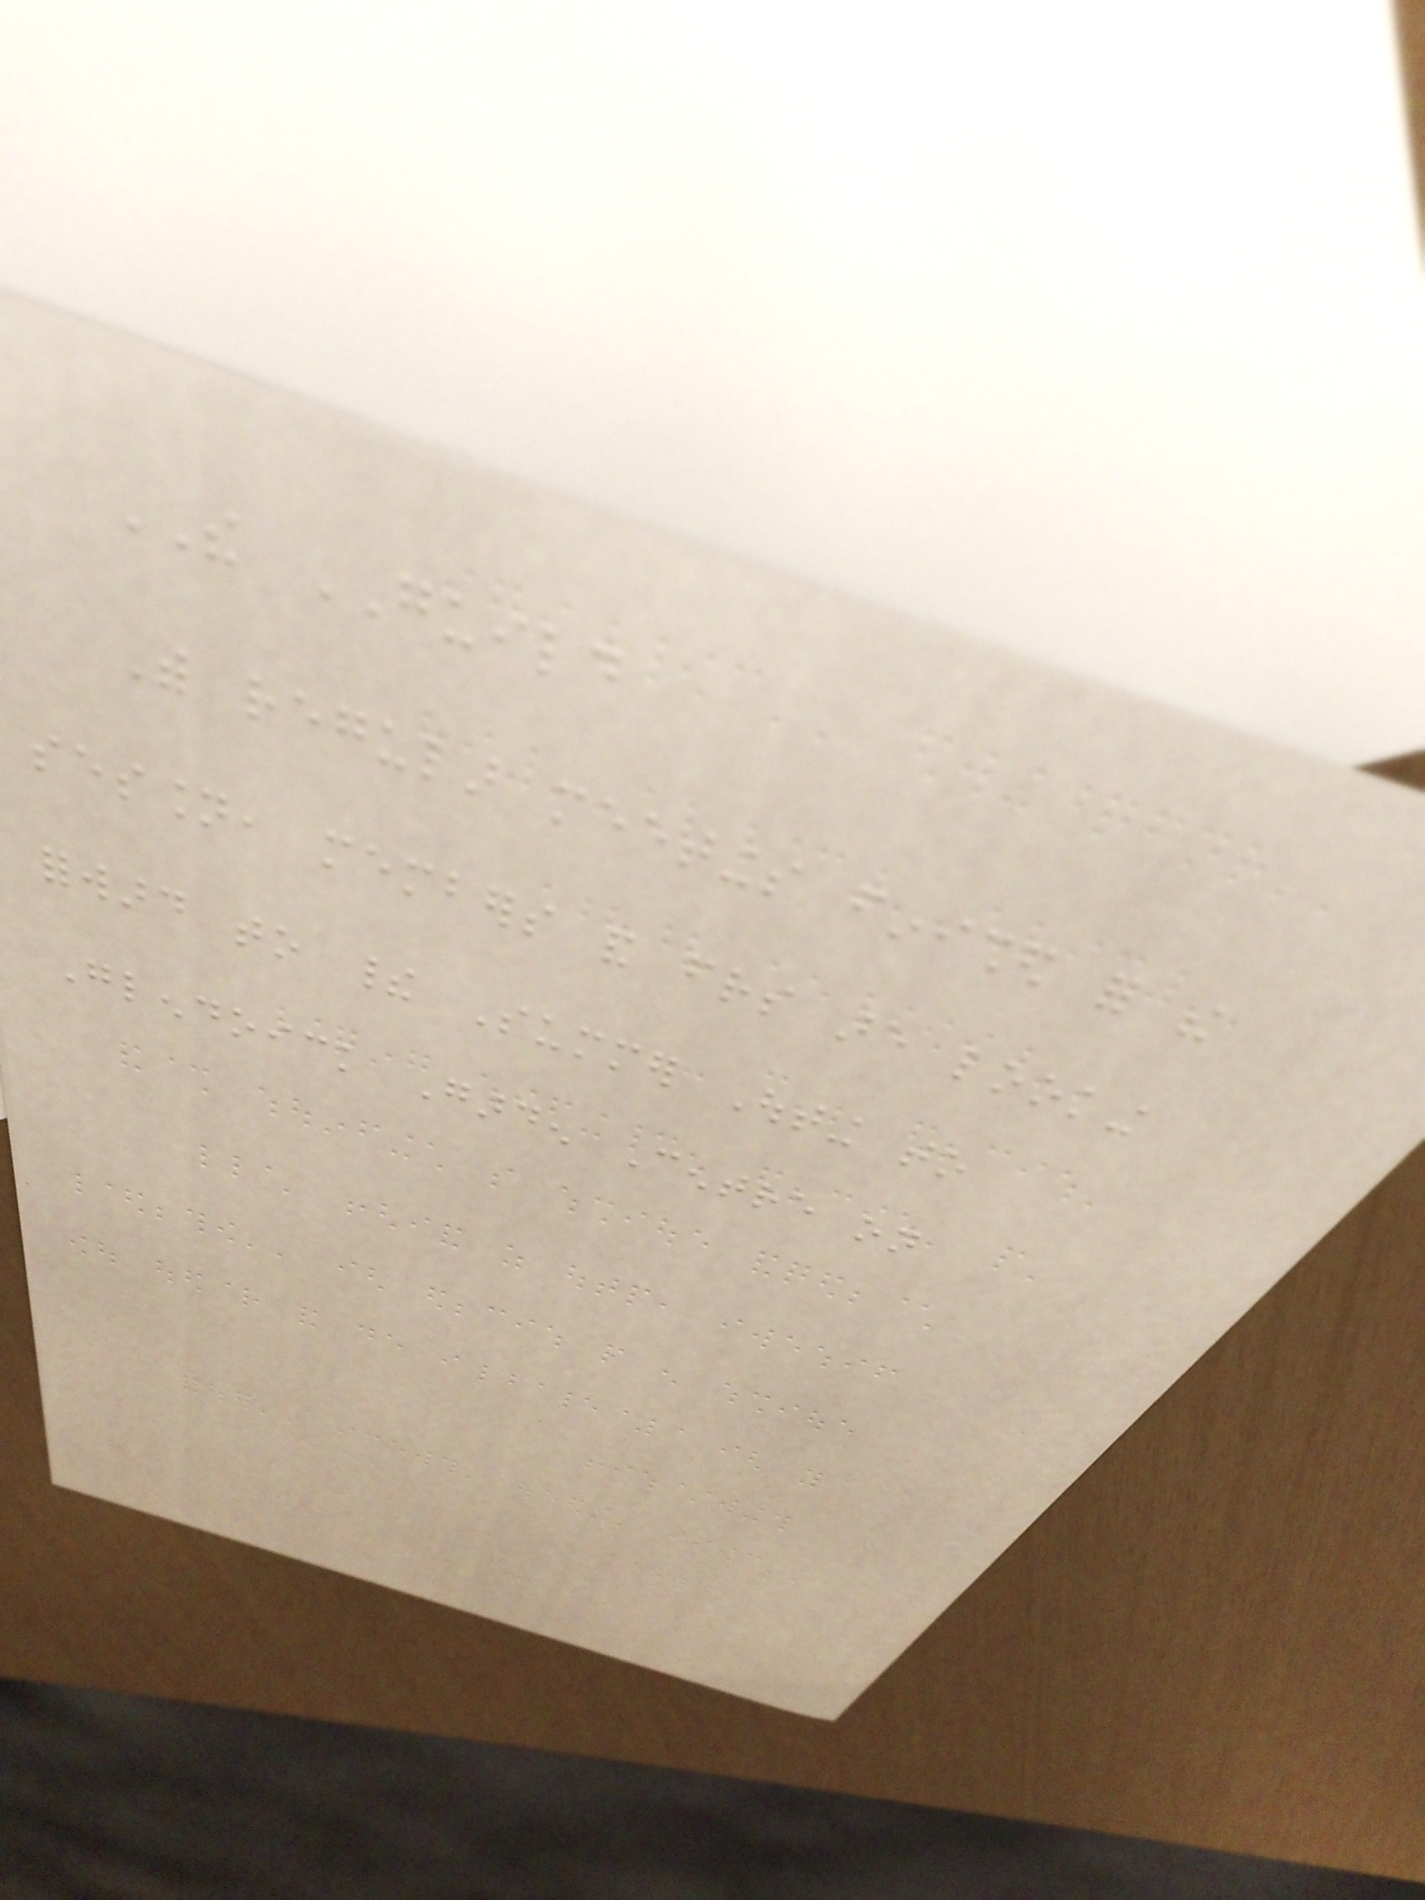THE GUILD
With regular meetings finished for the
session, members and friends are looking
forward to their Summer Outing to
Glendoick Garden Centre on
